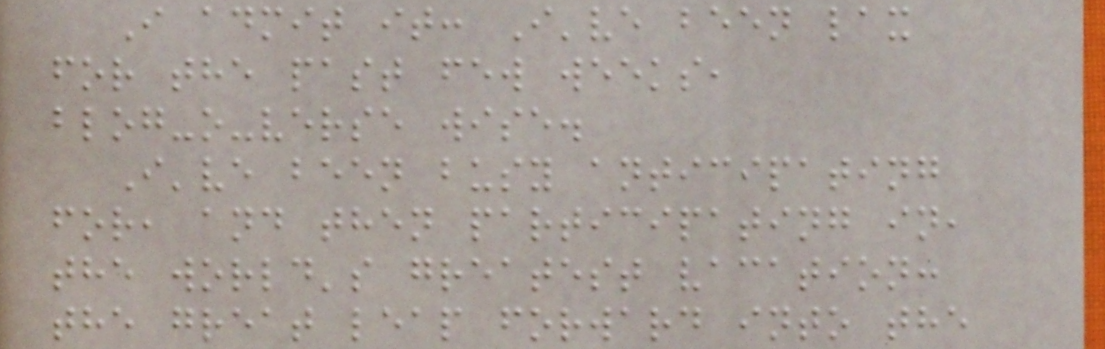I admit it: I've been lax
for the past few weeks,
blog-o-verse wise.
I've been busy anticipating
for, and then participating in,
the world's greatest vacation:
the great leap forward into the
